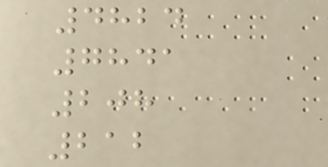4824
7841
208
212
